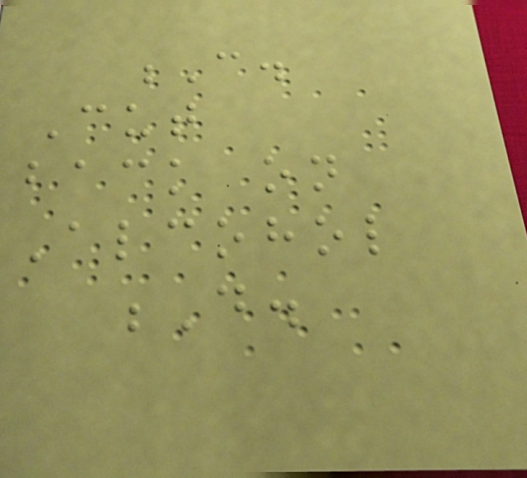C.
Cut
back on
Alcohol
D.
